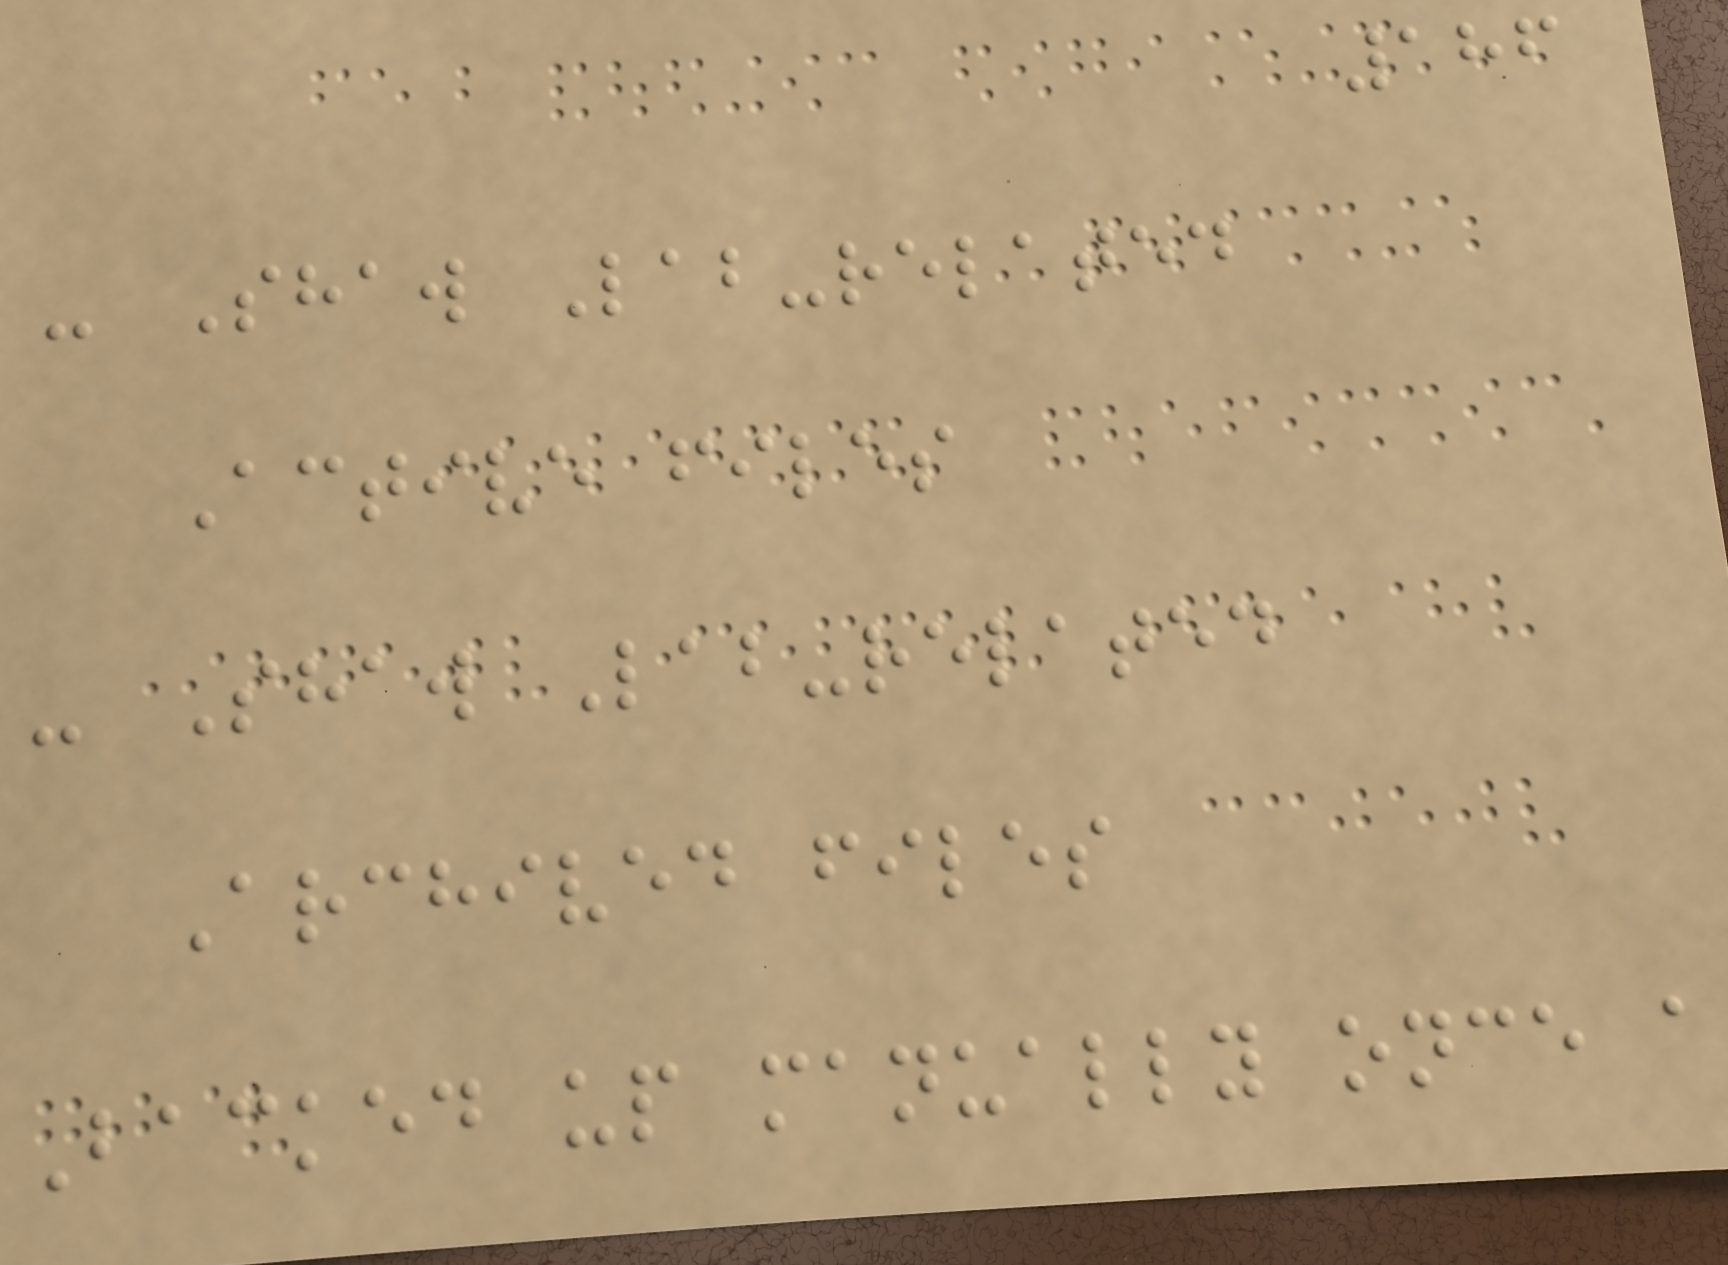186
- Shaw Lab-related
Active files
- Shaw Lab-related
Archived files
Backed up manually once a
